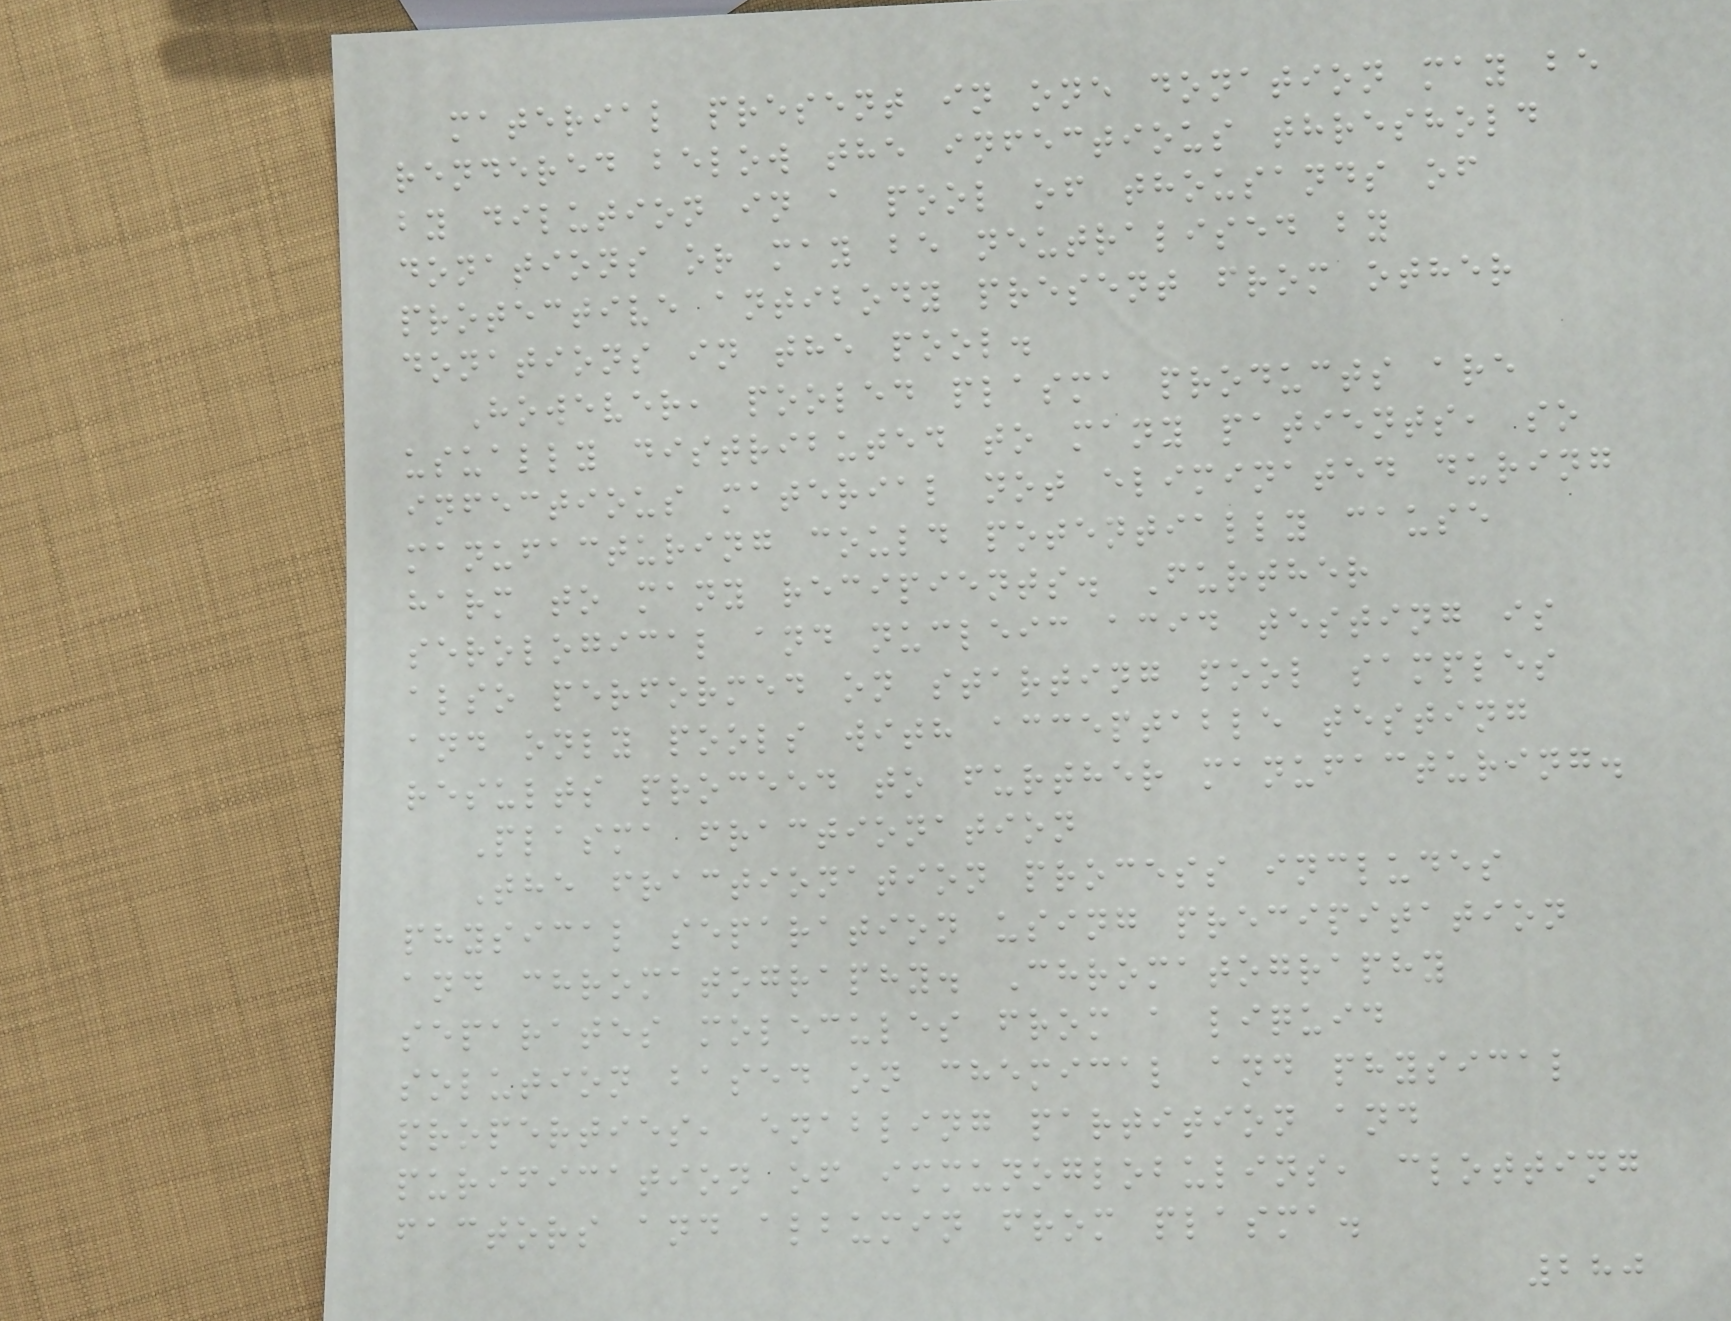material present in one donation may be
rendered below the infectious threshold
by dilution in a pool of thousands of
donations or may be neutralised by
protective antibody present from other
donations in the pool.
However, pooled plasma products are
usually distributed to many patients, so
infectious material not eliminated during
manufacturing could potentially cause
harm to many recipients. Further
serological and nucleic acid testing is
also performed on starting pool samples
and only pools with acceptable testing
results proceed to further manufacturing.
Plasma fractionation
The fractionation process includes
physical separation using precipitation
and chromatography. Chromatography
separates molecules from a liquid
solution based on chemical and physical
properties, enabling partition and
purification of immunoglobulins, clotting
factors and albumin from plasma.
280
